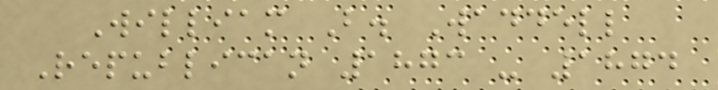William B. Waddell
Republican 1873 - 1874
